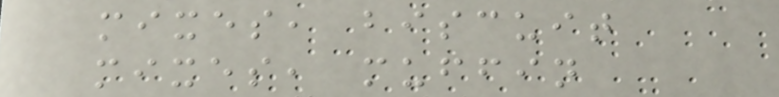mixes, biscuit
mixes, muffin
